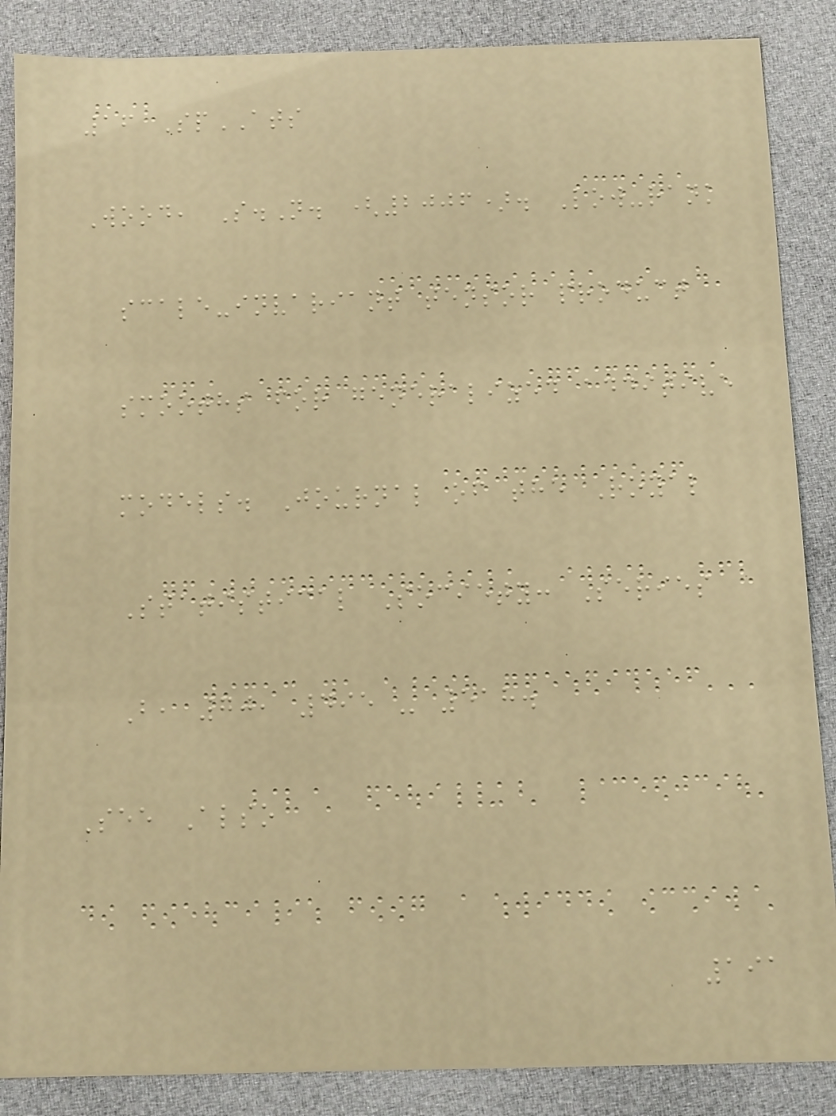16 SpATS
Wood, S.N. (2006). Low-rank
scale-invariant tensor product
smooths for generalized additive
models. Journal of the Royal
Statistical Society: Series
B, 70, 495 - 518.
See Also
191
